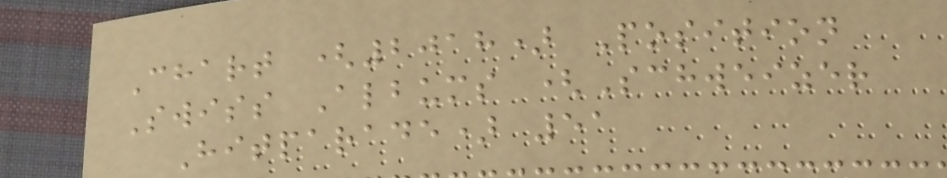Chart (2018) Position
Swiss Albums (Schweizer
Hitparade) 51
